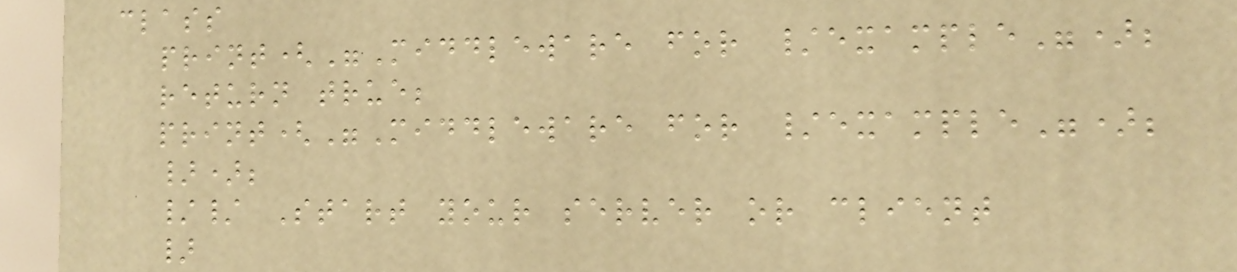class
print("Middleware for /example");
return true;
print("Middleware for /example");
});
// Start your server or client
}
